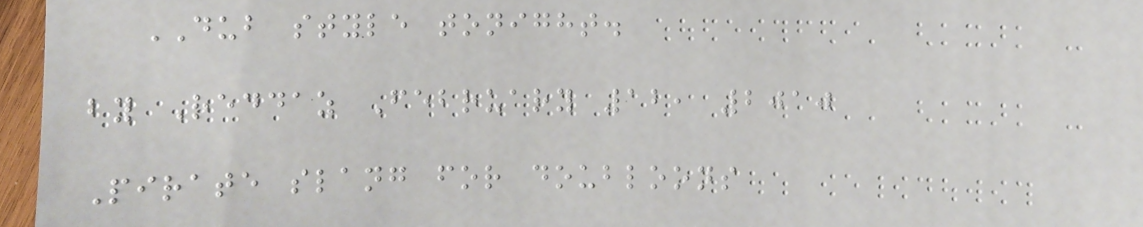DUB style tonight.
by Reddaz February 12, 2010
Pirate slang for doubloons
